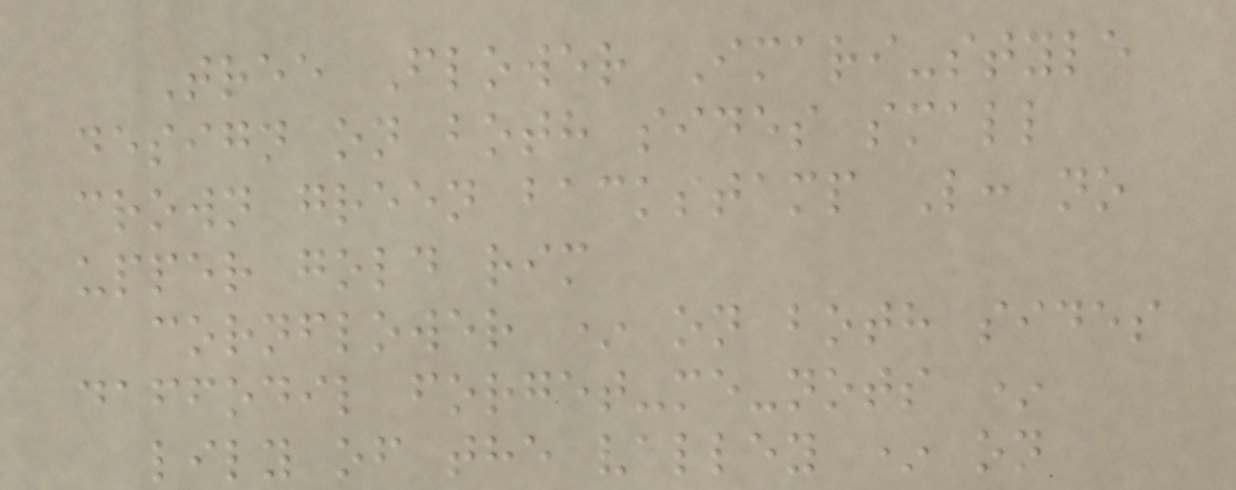Tree Flower Imari-style
design on both sides small
crown green backstamp L: no
upper gold rim
cornflower * on both sides
daffodil forget-me-nots *
lily of the valley * on
